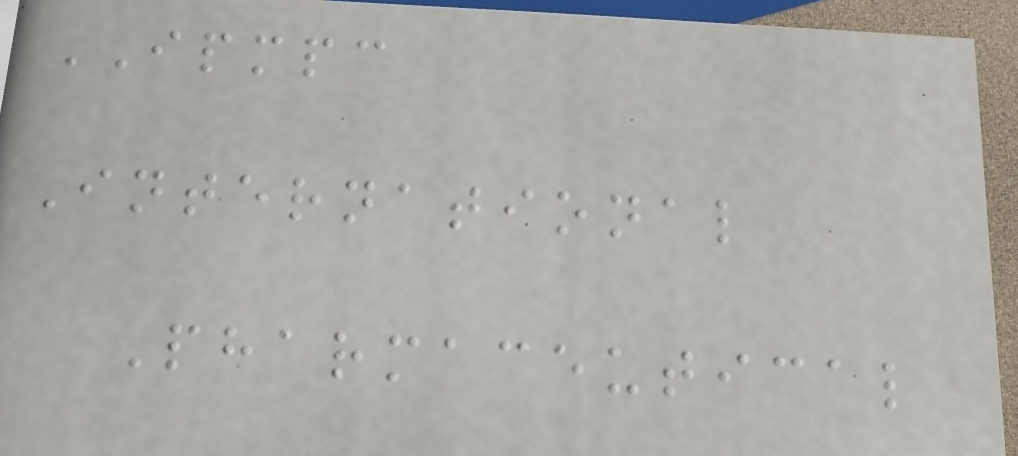IPMPC
International
Pharmaceutical
